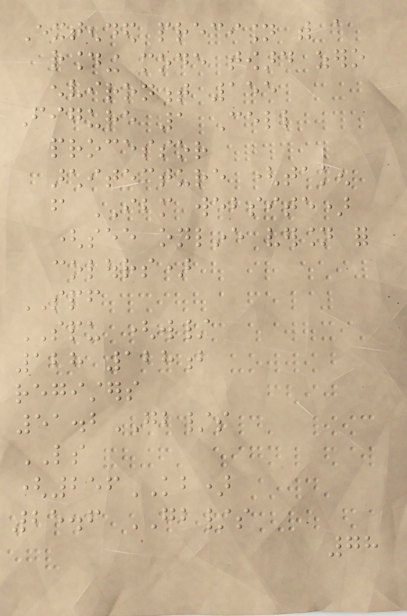Extended precision with a
rounding mode toward zero
environment 155
Figure 1 Cell
processor
architecture (taken
from IBM website)
(see online version for
colours)
SPF
SPU (w/
128 128b
registers
51.2GB/s
LS
(256KB)
25.6 GB/s
78
